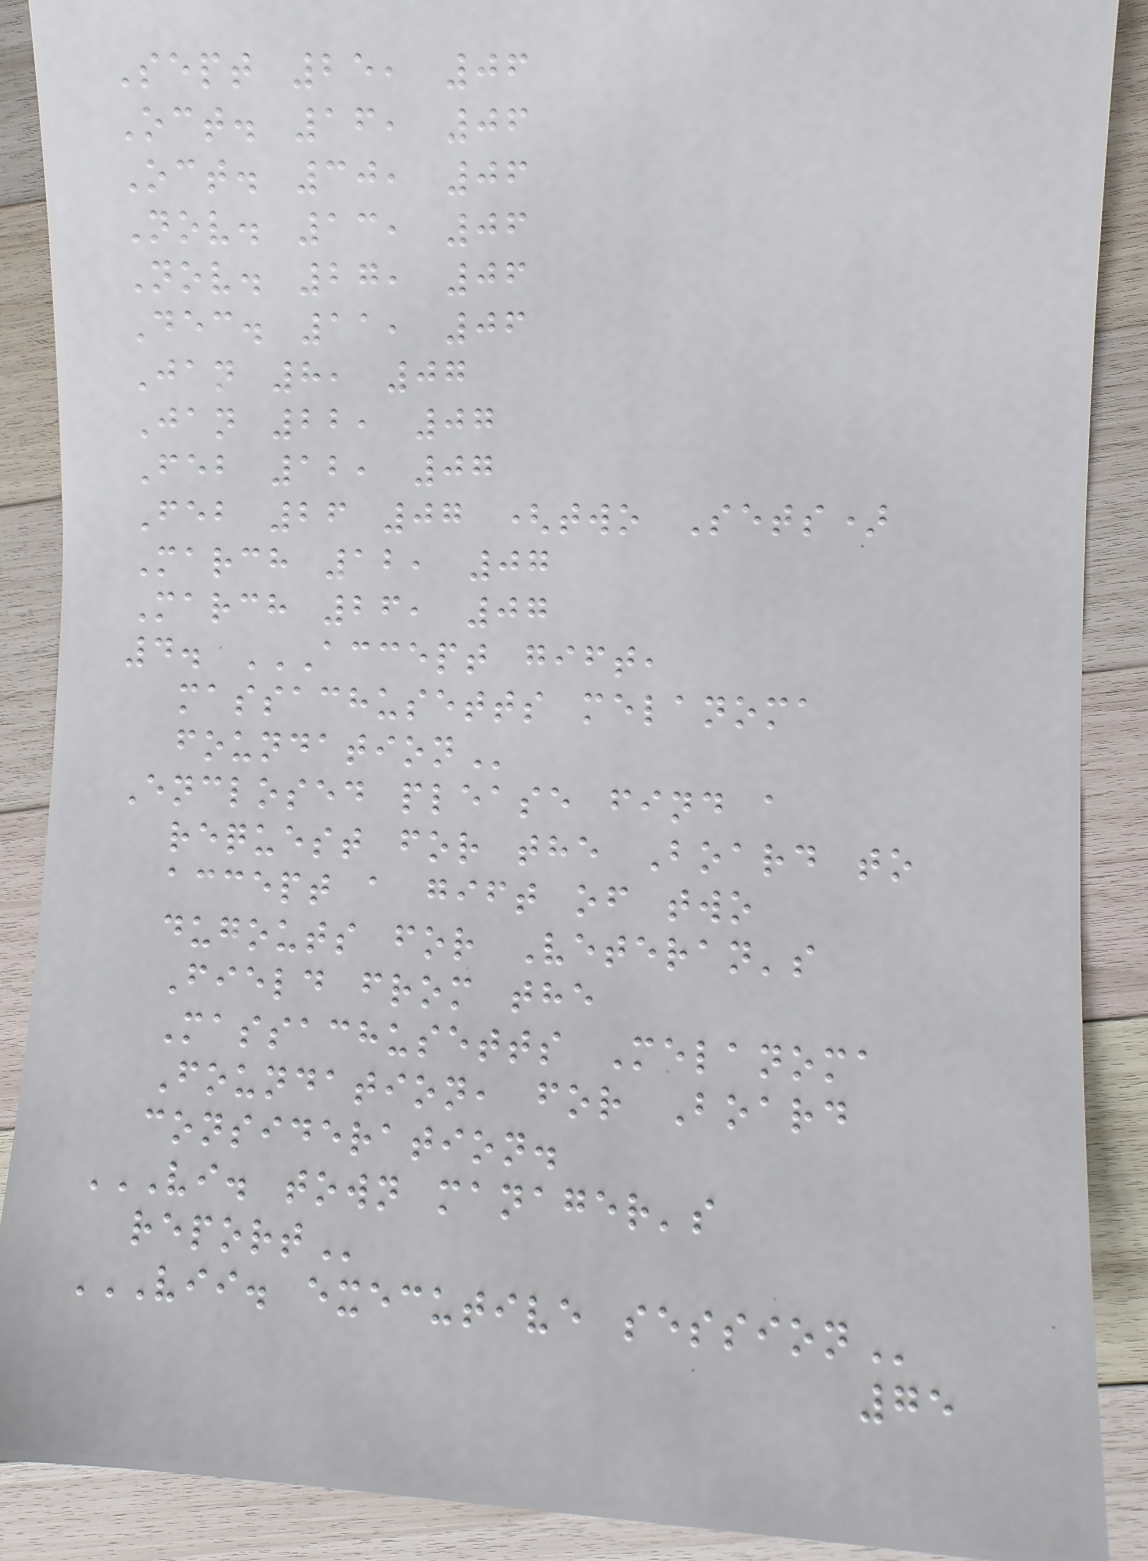Sept 25, 06
Oct. 16, 06
Oct. 30, 06
Nov. 13, 06
Nov. 27, 06
Dec. 11, 06
Jan 8, 07
Jan 22, 07
Feb 12, 07
Feb 26 07 (two Sets)
March 12, 07
March 26, 07
4. ACCEPT GIFT,
MASSACHUSETTS MELANOMA
FOUNDATION
Enclosed please find a
request for the Board to
accept a gift of two
dugouts for Veteran's
Field from the
Massachusetts Melanoma
Foundation, for Board
consideration.
VI. TOWN MANAGER'S
REPORT
VII. EXECUTIVE SESSION
75
